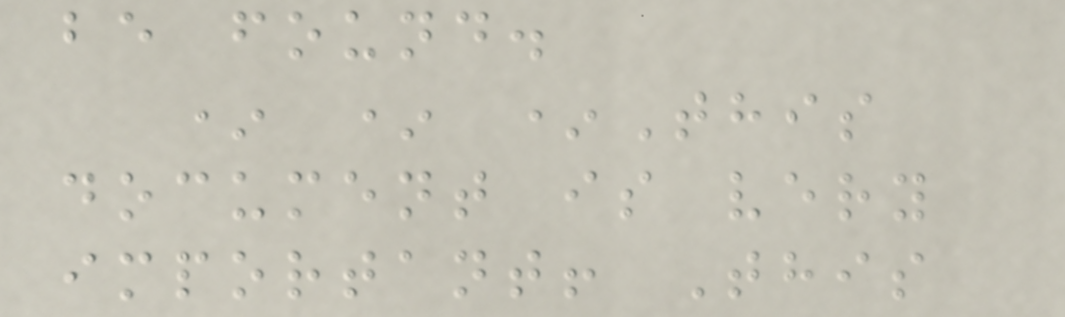be found.
* * *This
document is very
important! This
